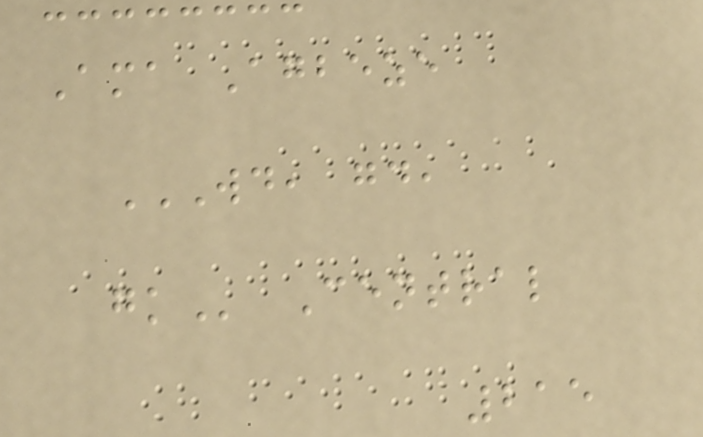Ama Agbeze
WD, GD,
GK Central
215
